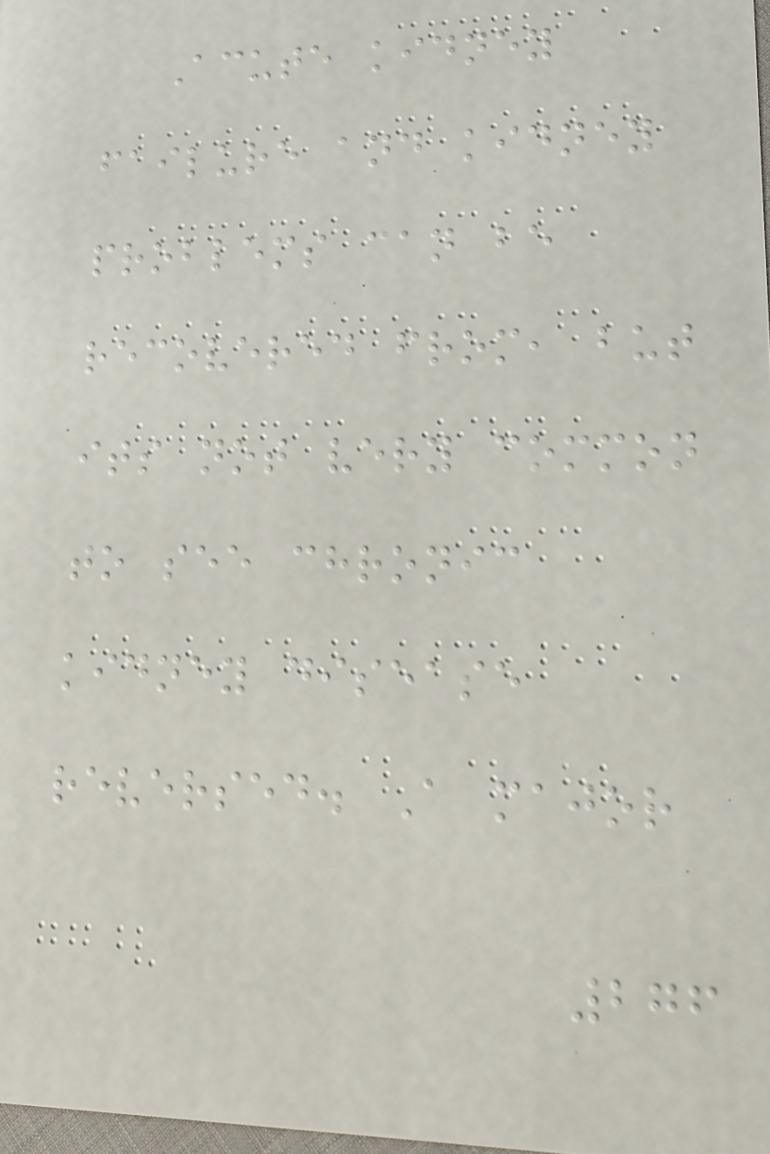Acute kidney
failure and kidney
problems can be
recovered from, but
its not very common
to see chronic
kidney disease
reversed. A major
276
